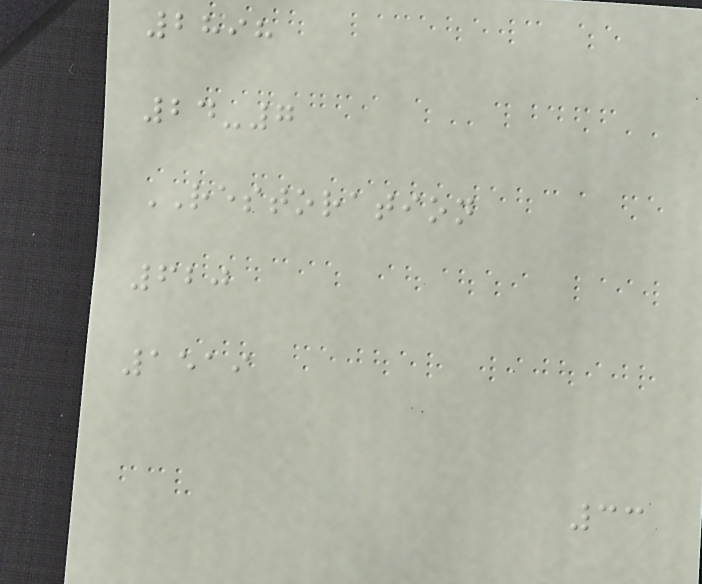2898
24-7
RESTORATION
620
1519
33
